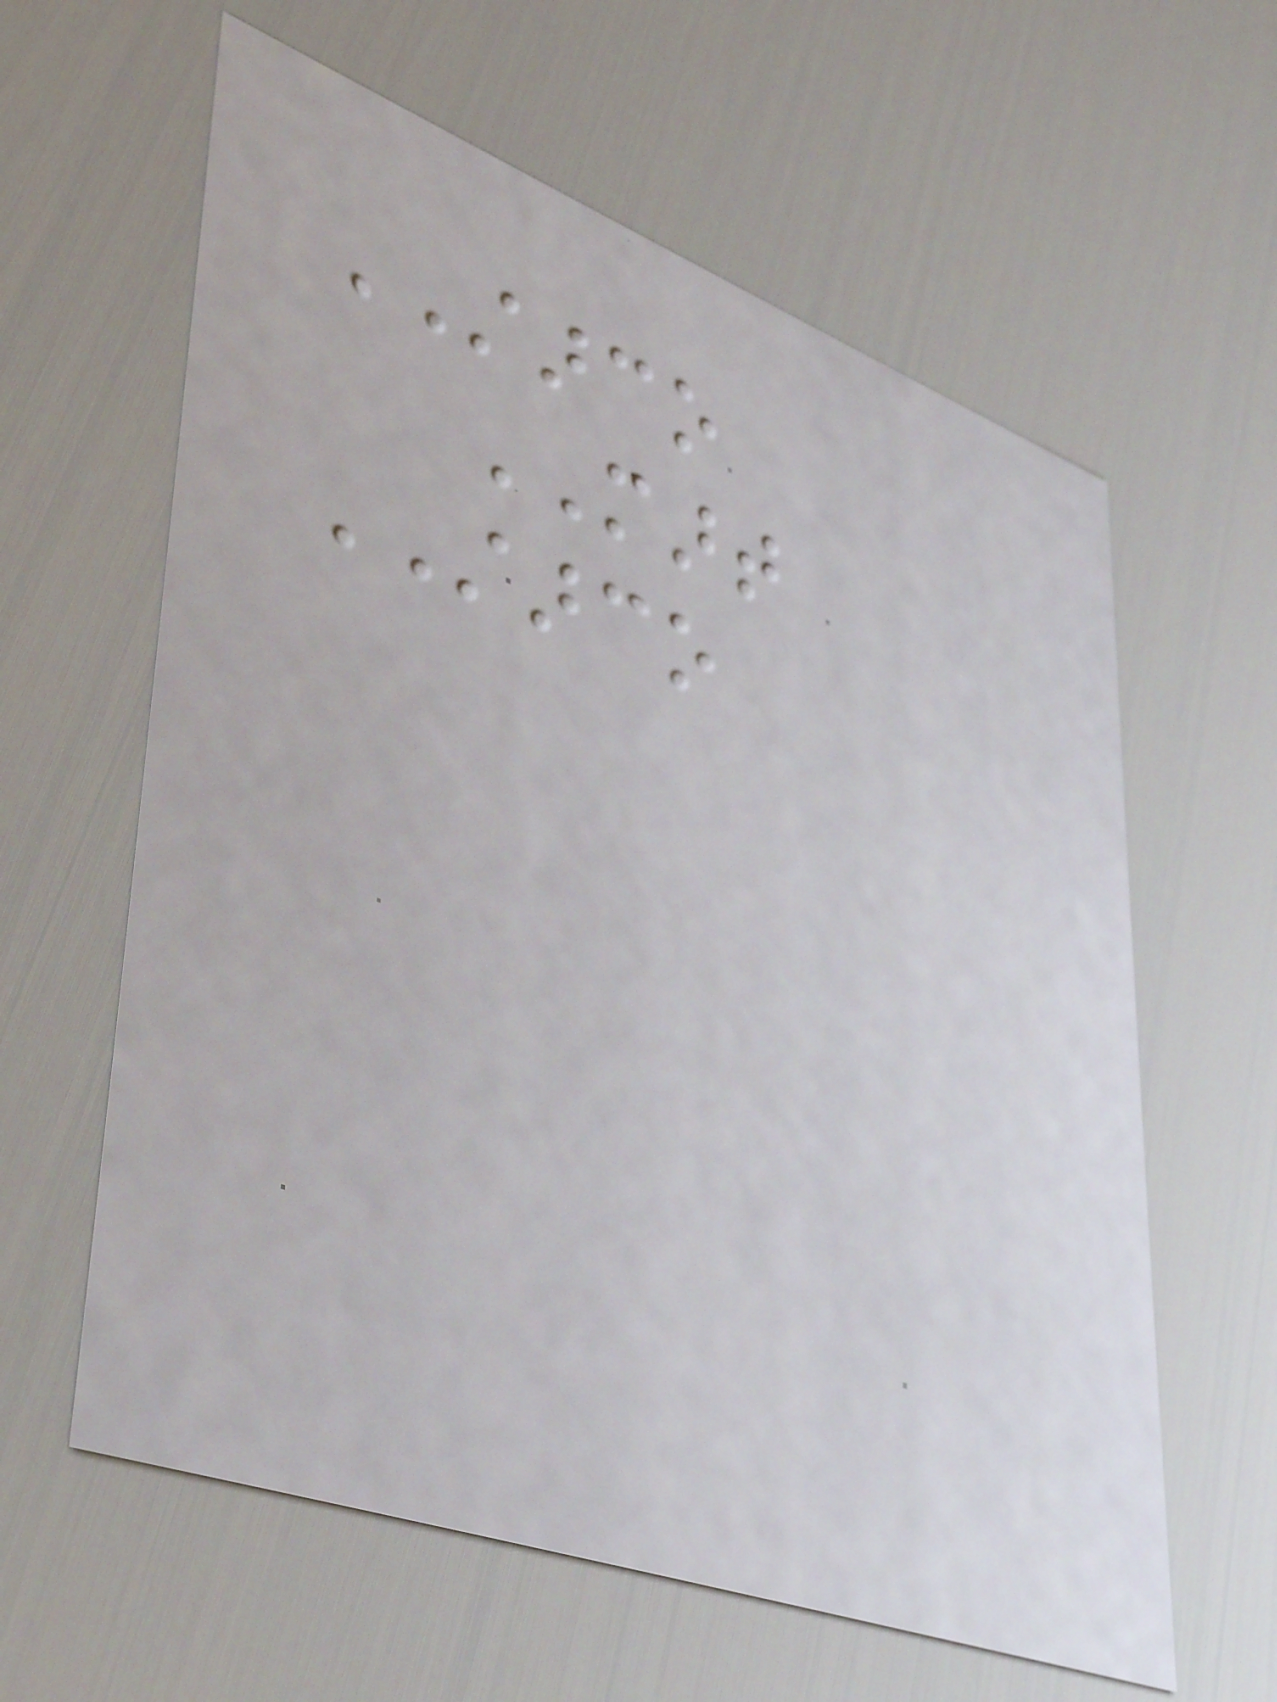STARCO
MART
STARCO
